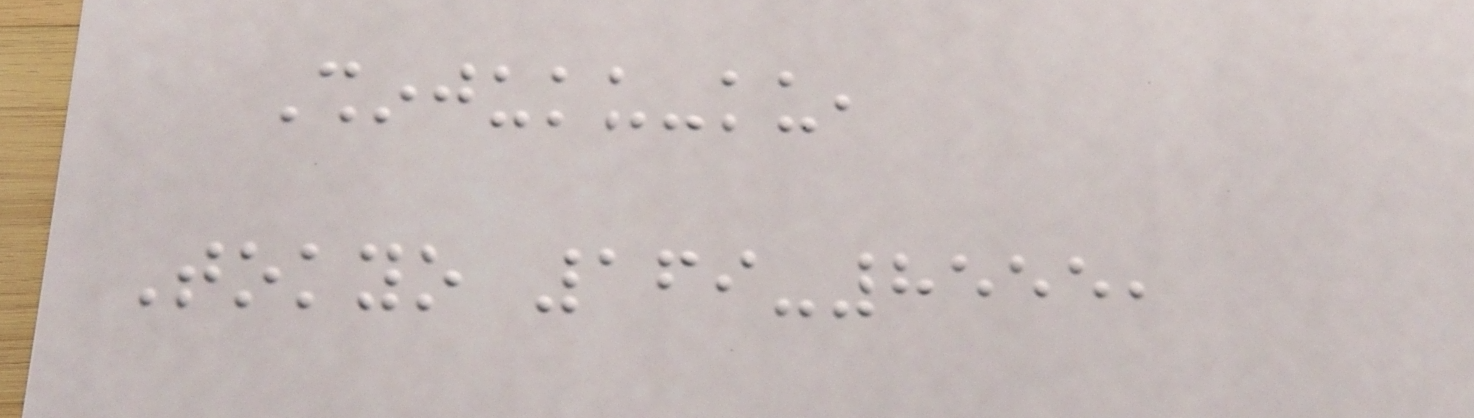Shinjuku-ku,
Tokyo 169-8555,
